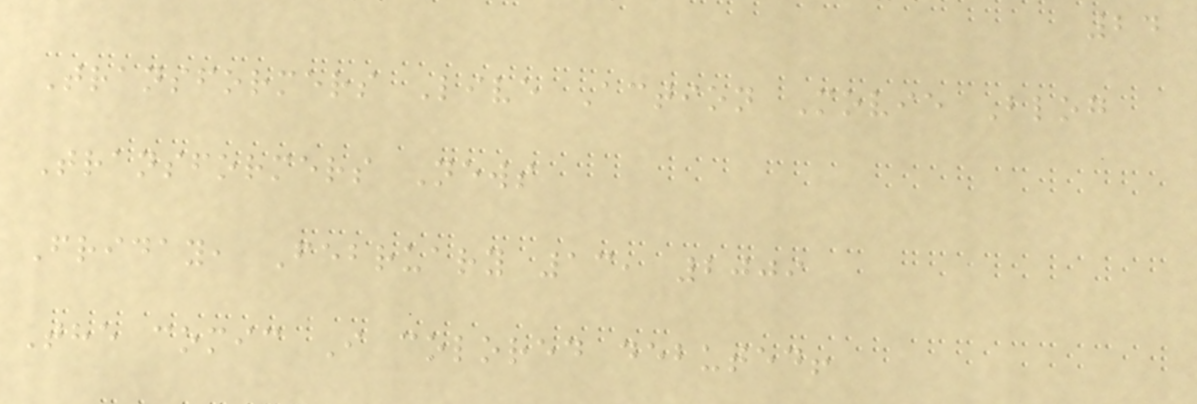24
Transformers Live Action Movie Blog
Transformers News
Friday, February 13, 2009
The comic I colored debuted!
